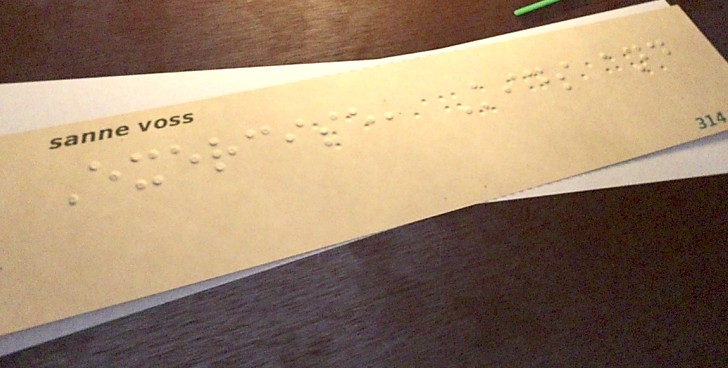Exercise, Kids and
